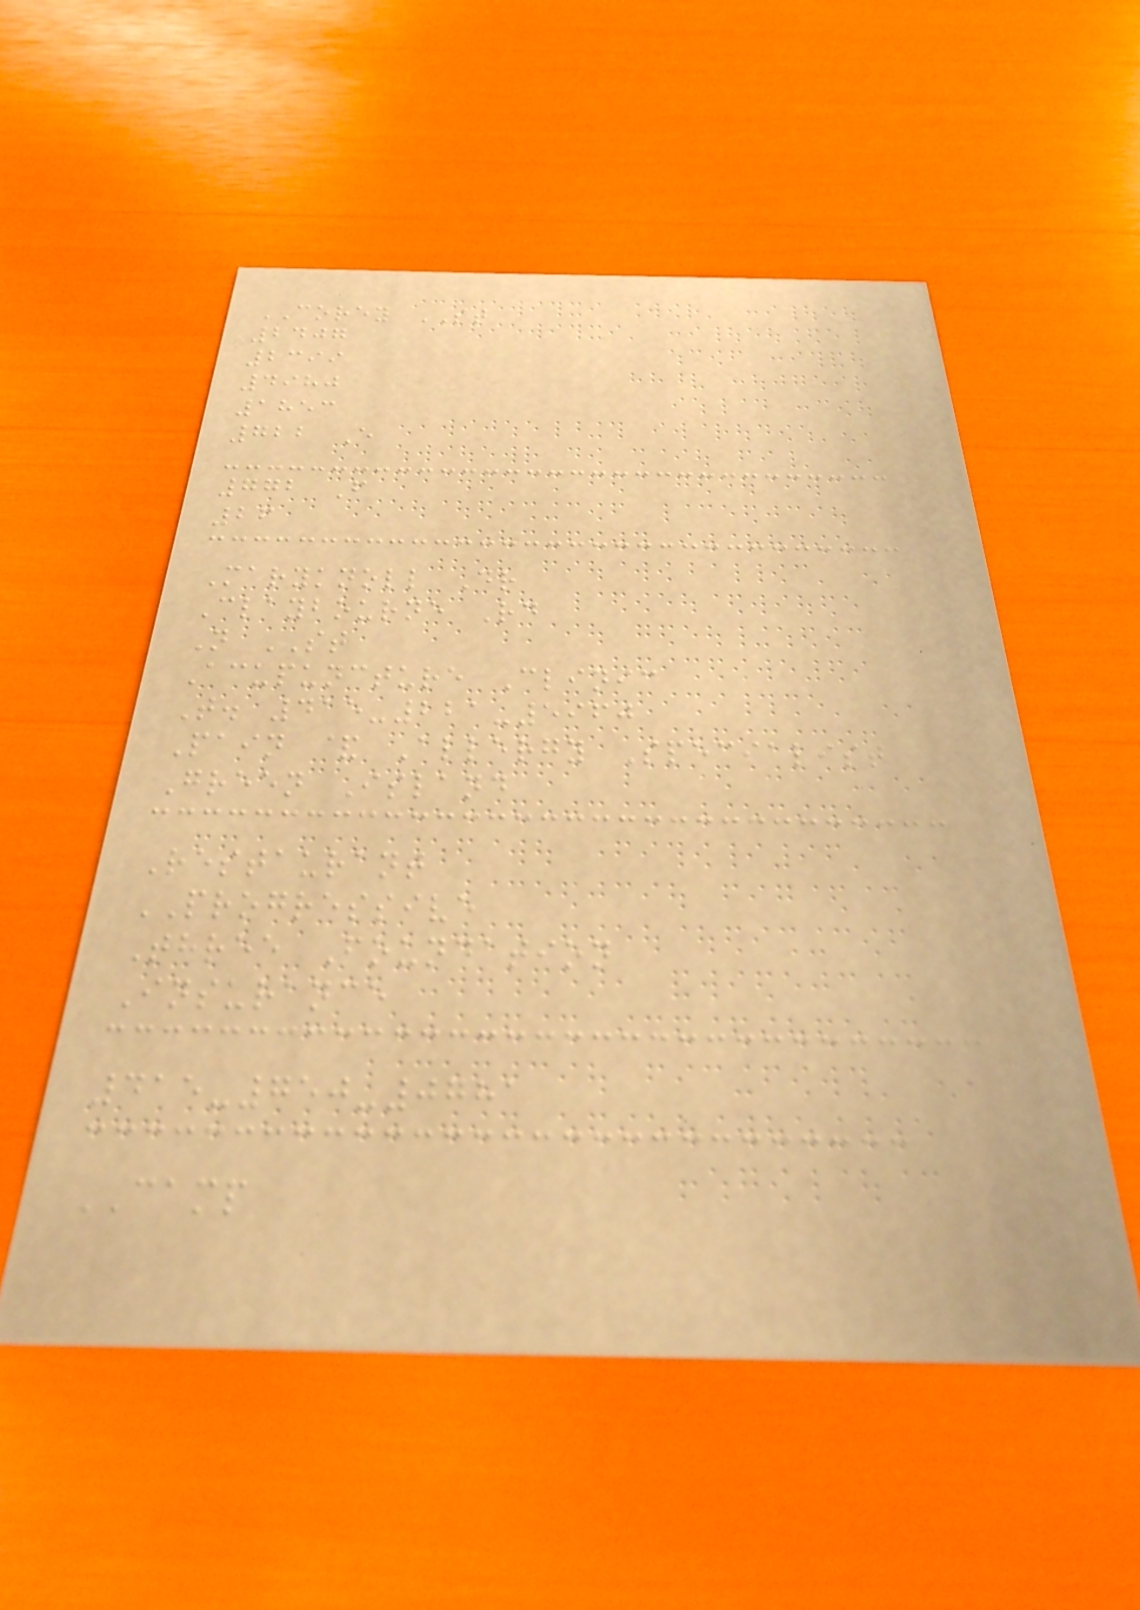COREY ST
2407
2399
4980
1853
722 E
772 F
26
Maryknoll Dr
Claybourne Rd
N ST
Acupuncture Clinic
T. 415-221-5960
Pain & Allergy Specialist
Green Island
Restaurant
PROGRESSIVE
Three Foundation
Insurance
415-750-0781
CAMP
